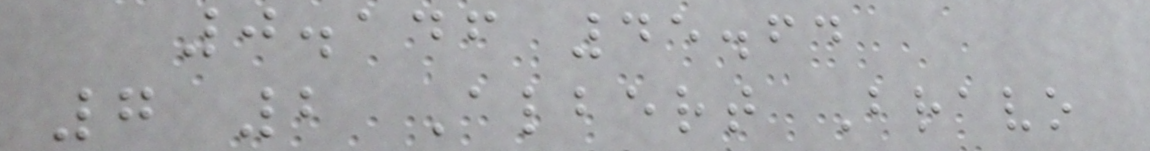0.146 45.64
7 2 Albert Bravo
